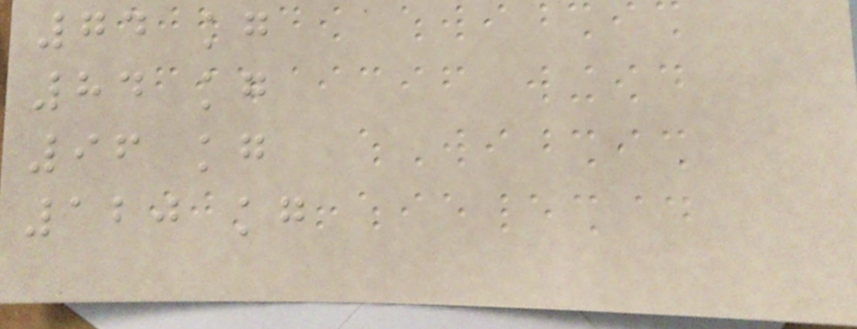74 kg
84 kg
96 kg
120 kg
